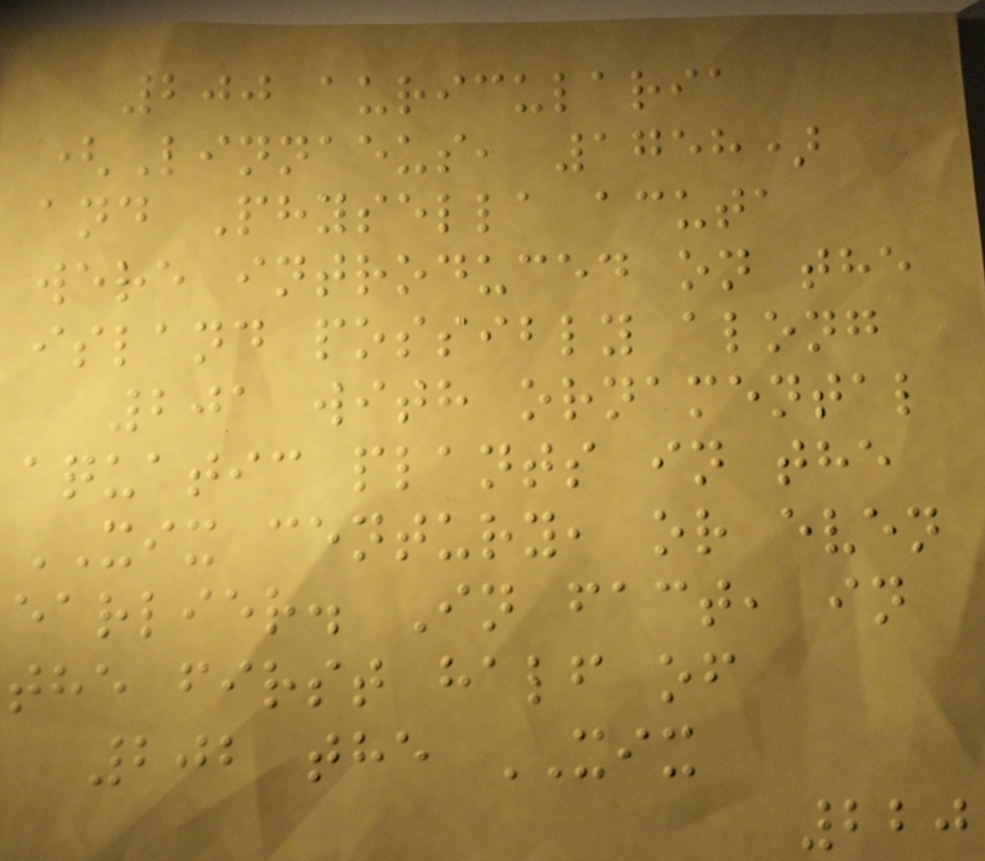200 auricularia
(Linnaeus, 1758)
and Physella acuta
were introduced on the
island possibly along
201 with ornamental
aquatic plants in the
XIX century, or even
earlier. In fact, in
the first half of
202 the XIX
220
